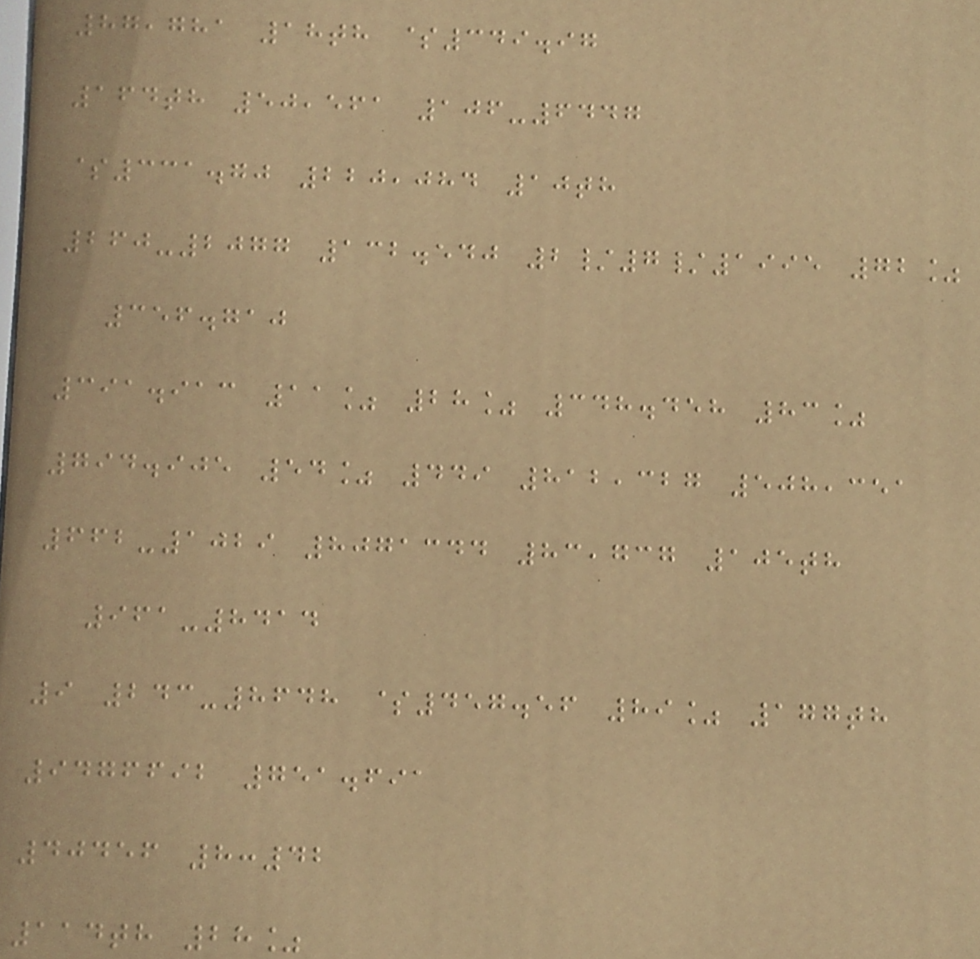87,781 18th $349.97
164th 50,561 106-6447
$331.70 220,084 10th
260-2077 132.540 2/7/1995 72%
356.710
391.913 11% 28% 348.458 83%
794.905 54% 449 812,327 508,351
662-1029 8071344 83,737 105th
961-8414
9 243-8648 $457.56 89% 177th
9476692 751.691
40456 8:42
114th 28%
